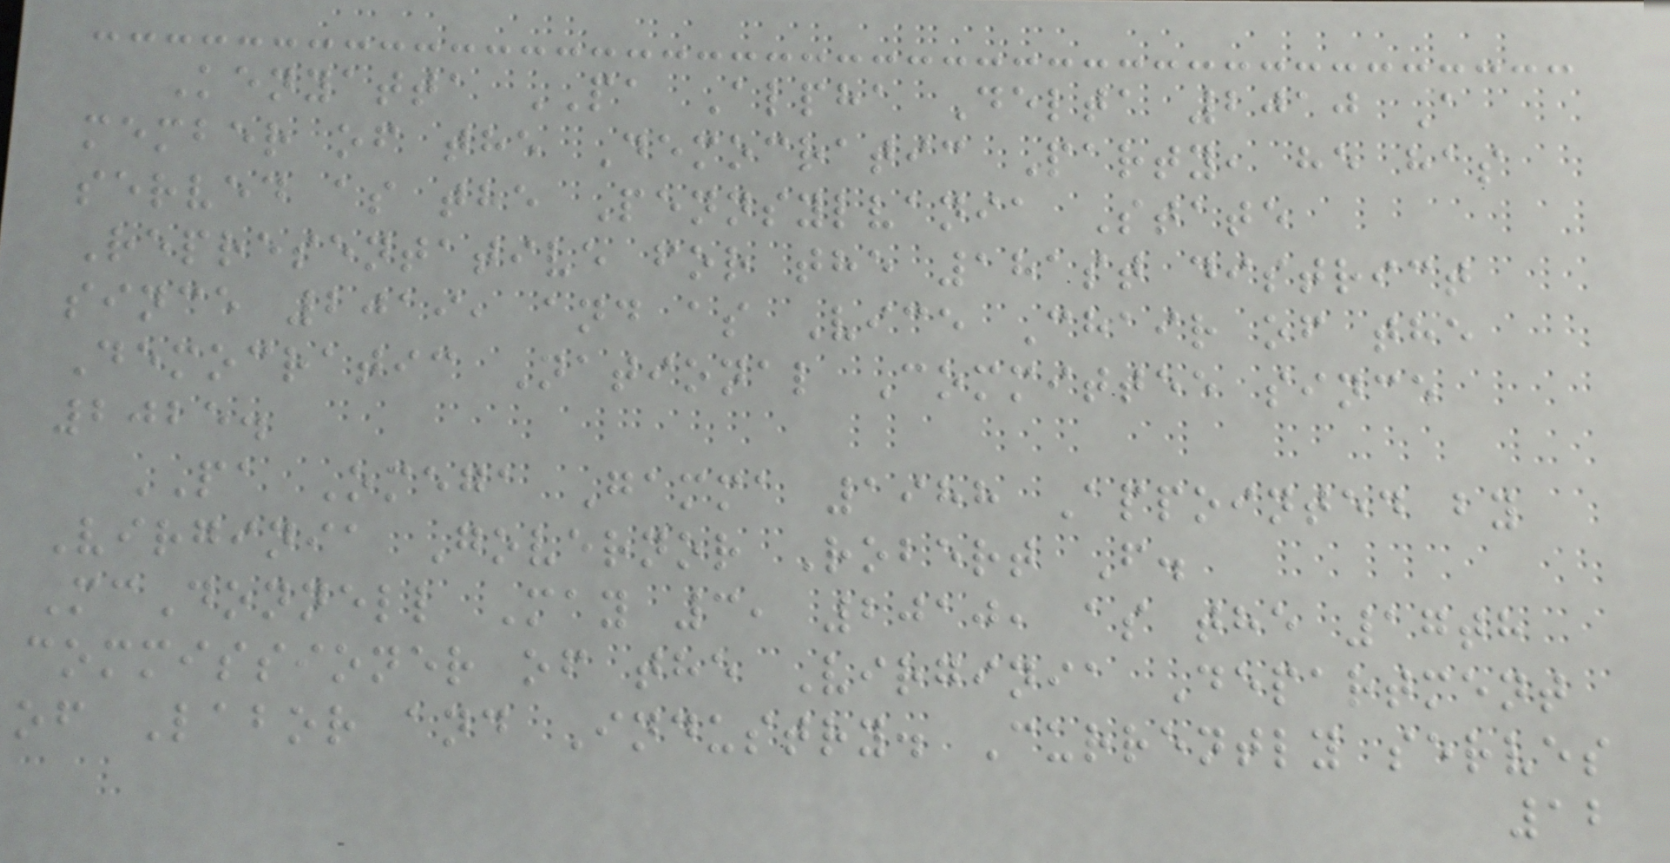Kenyatta PA Alpha Delta 2010 A
member of the Democratic Party, he has
served as the Pennsylvania State
Representative for the 181st district
since 2019, and as Vice Chair of the
Democratic National Committee since
2025.
PA Omega Gamma 1988 Appointed by
Virginia Governor Robert F.
McDonnell May 3, 2010, as the 17th
commissioner of the Virginia Department
of Labor and Industry. Currently serves
12
